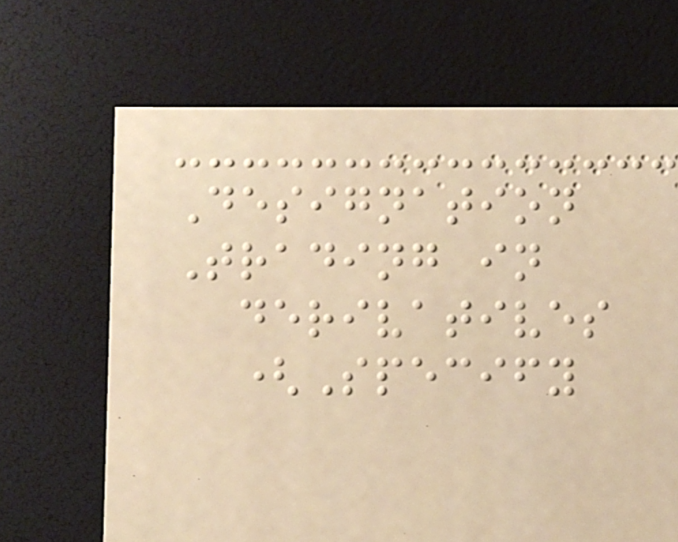Designation
Trading in
derivatives
(Specify
